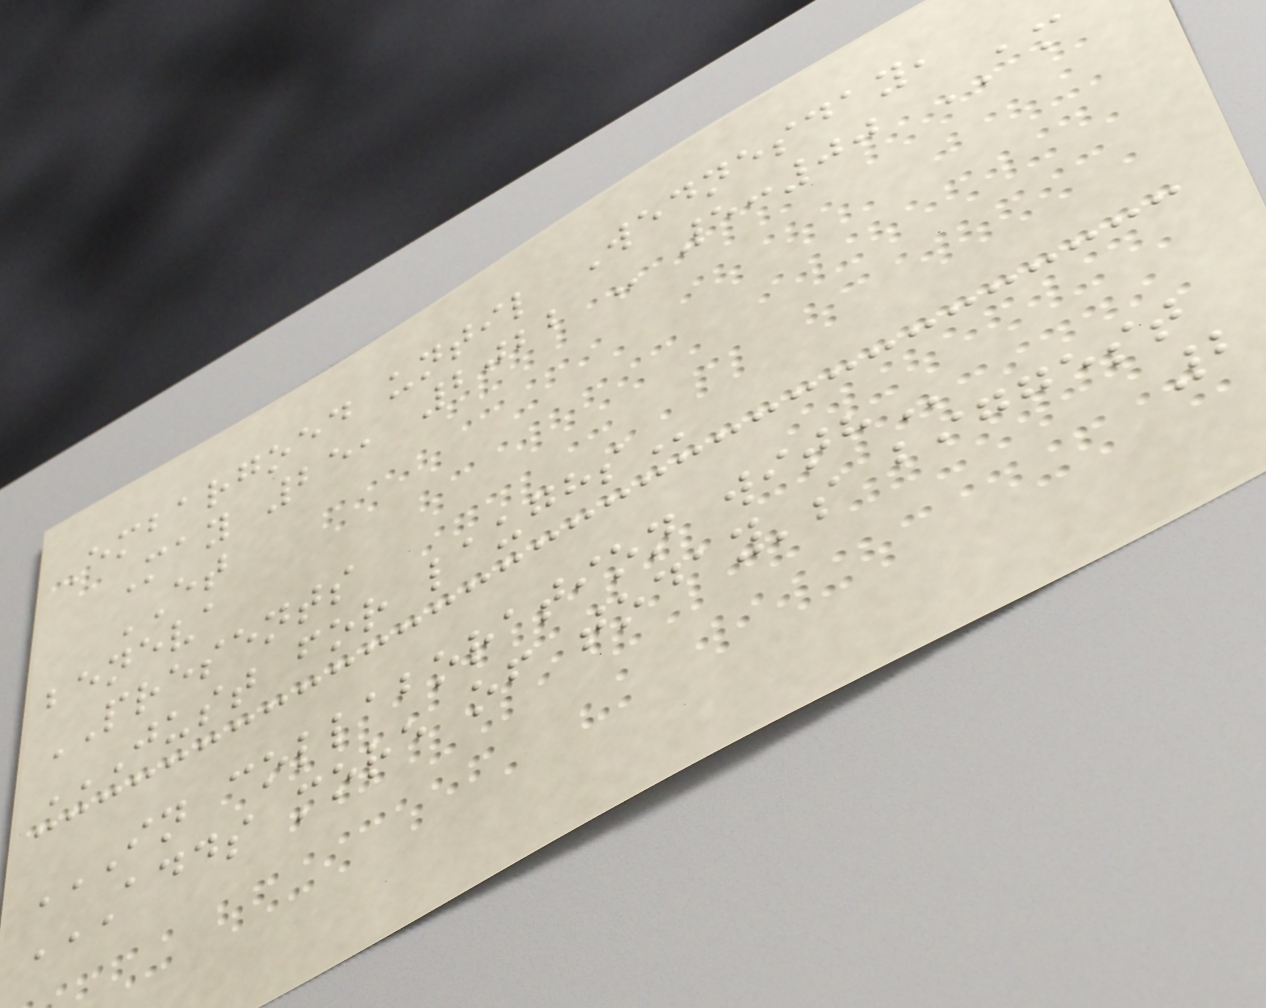Embargoed until Wednesday,
May 25, 2022 - 5:00 AM
ET
beneva
PRESENTS
JUST FOR LAUGHS
IN COLLABORATION WITH
ADDS MORE OF TODAY'S BIGGEST
2
